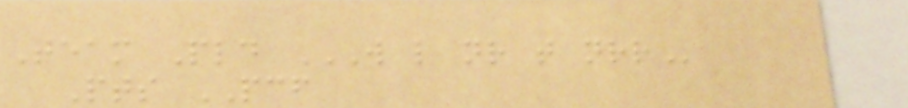Team Pld W L NR T NRR
Pts PCF
